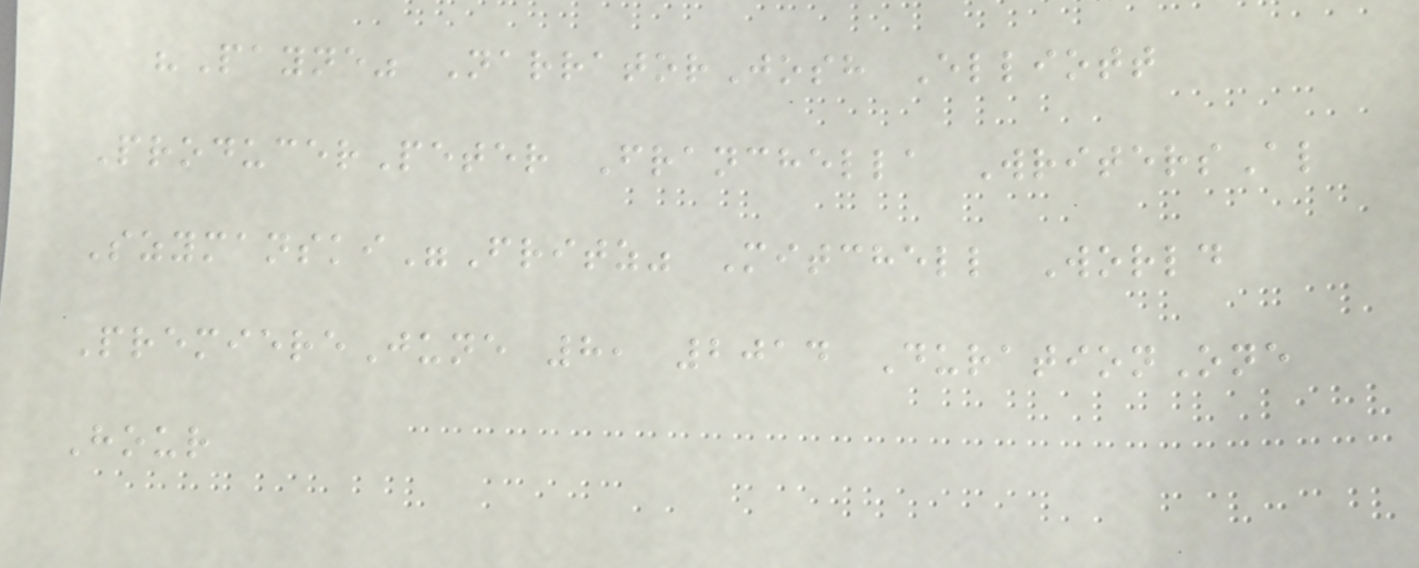"Payne" NarratorJosh Elliott
ProducerPeter Franchella WritersAl
Szymanski"Fritz" Mitchell World
PremiereJune 8, 2014 DurationOne
Hour
